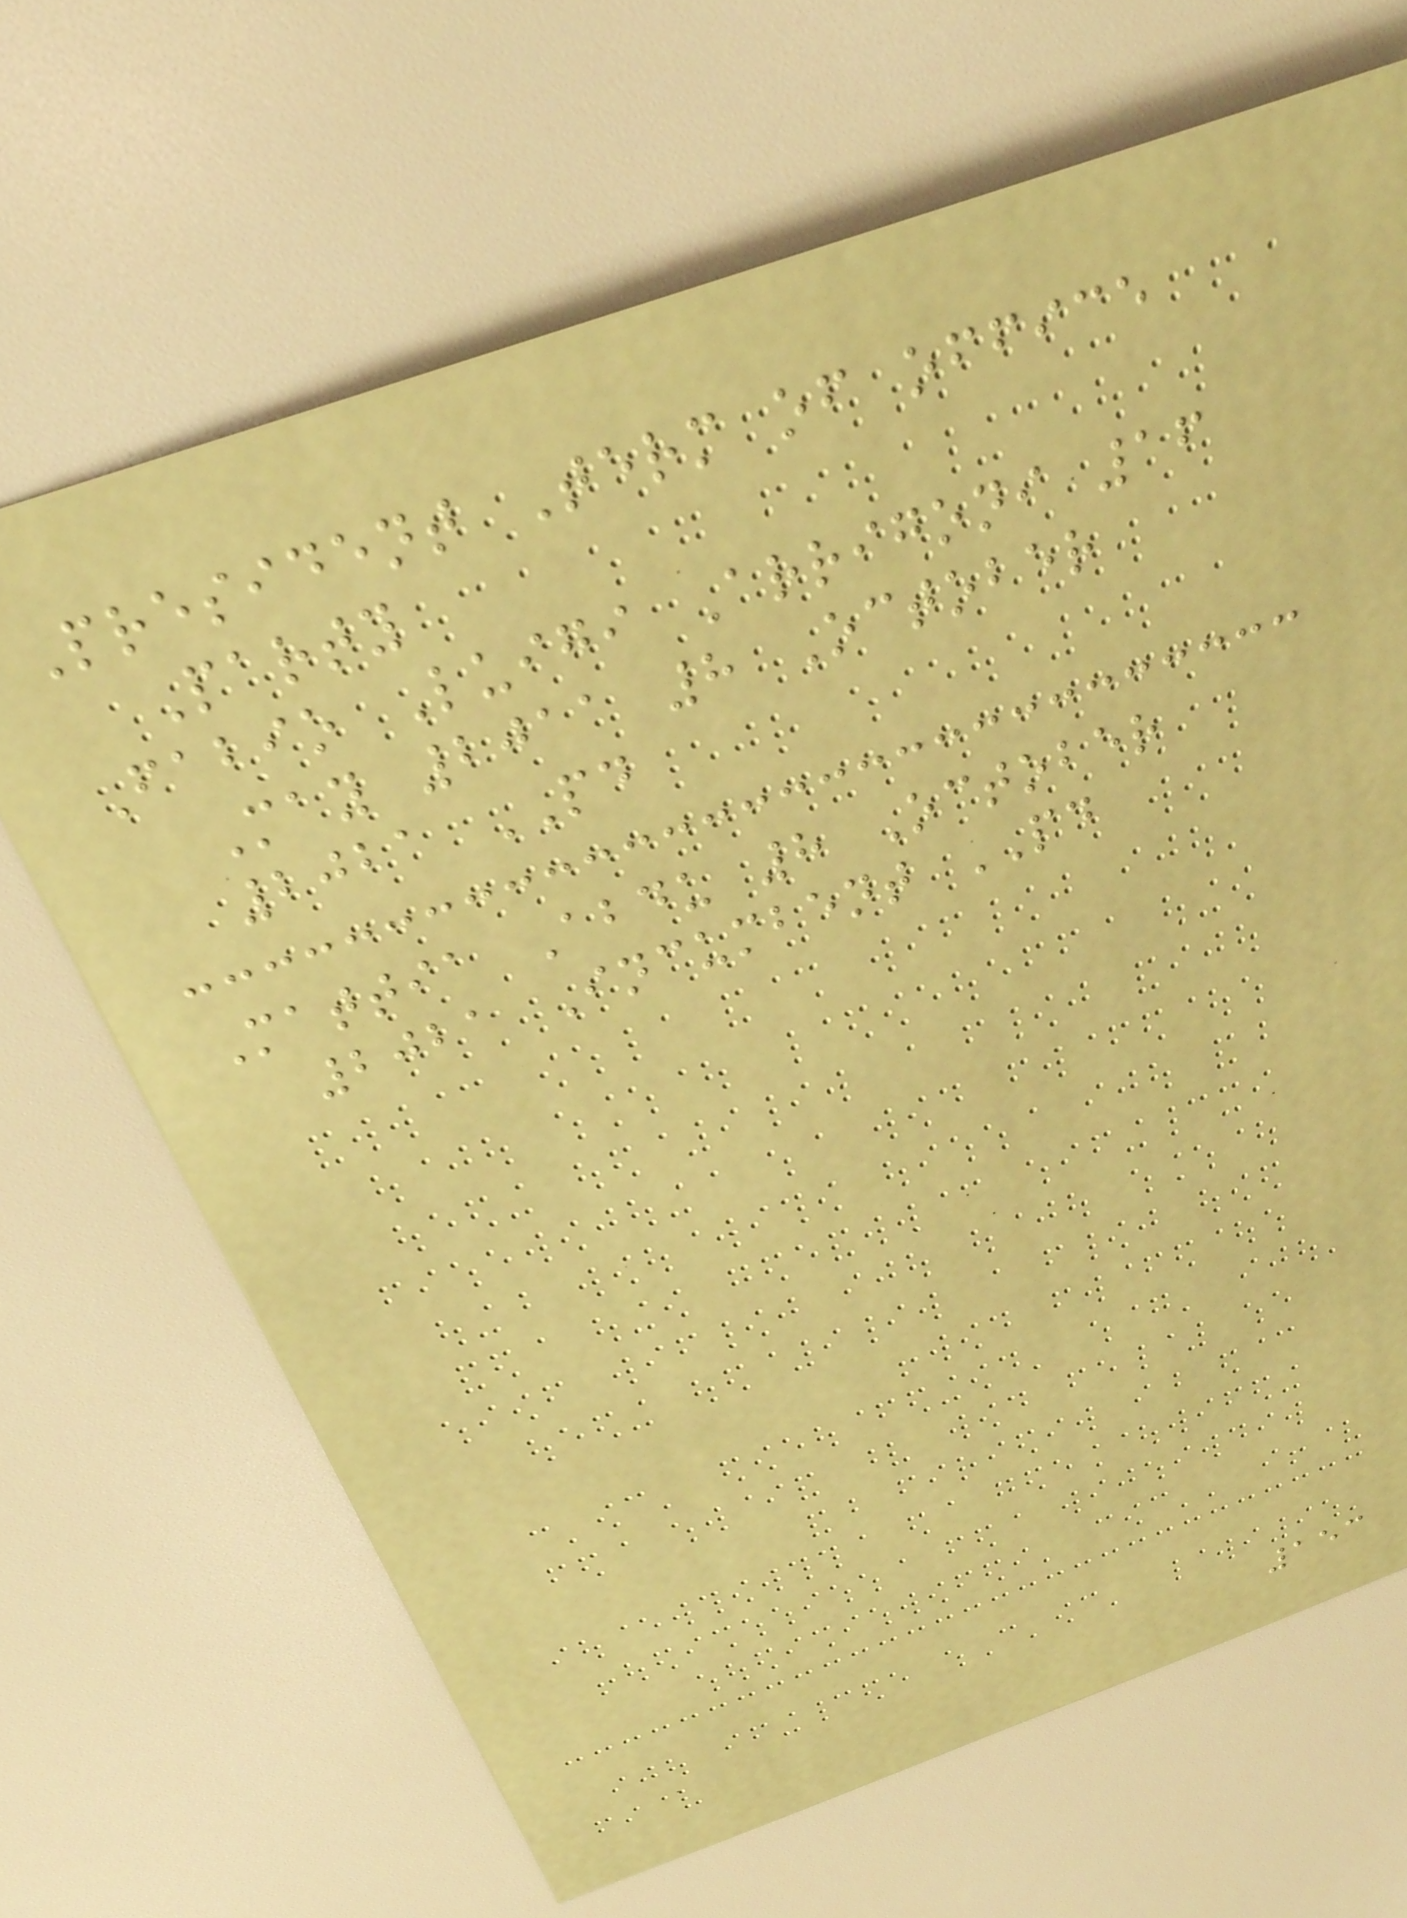President Term of office
Party
Fabio Luigi Arrigoni 16
May 2011 8 October
2021 PD
Mattia Abdu 8 October
2021 Incumbent PD
153
